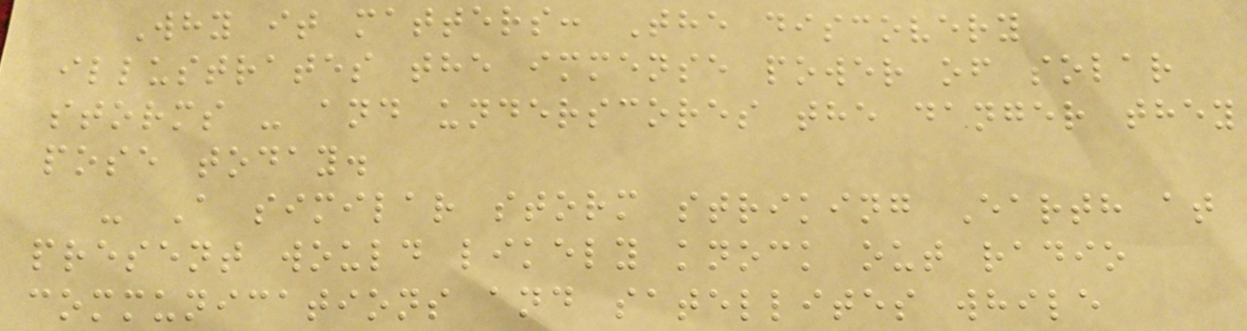Why it matters: The discovery
illustrates the immense power of solar
storms - and underscores the danger they
pose today.
- A similar storm striking Earth at
present would likely knock out radio
communications and satellites while
